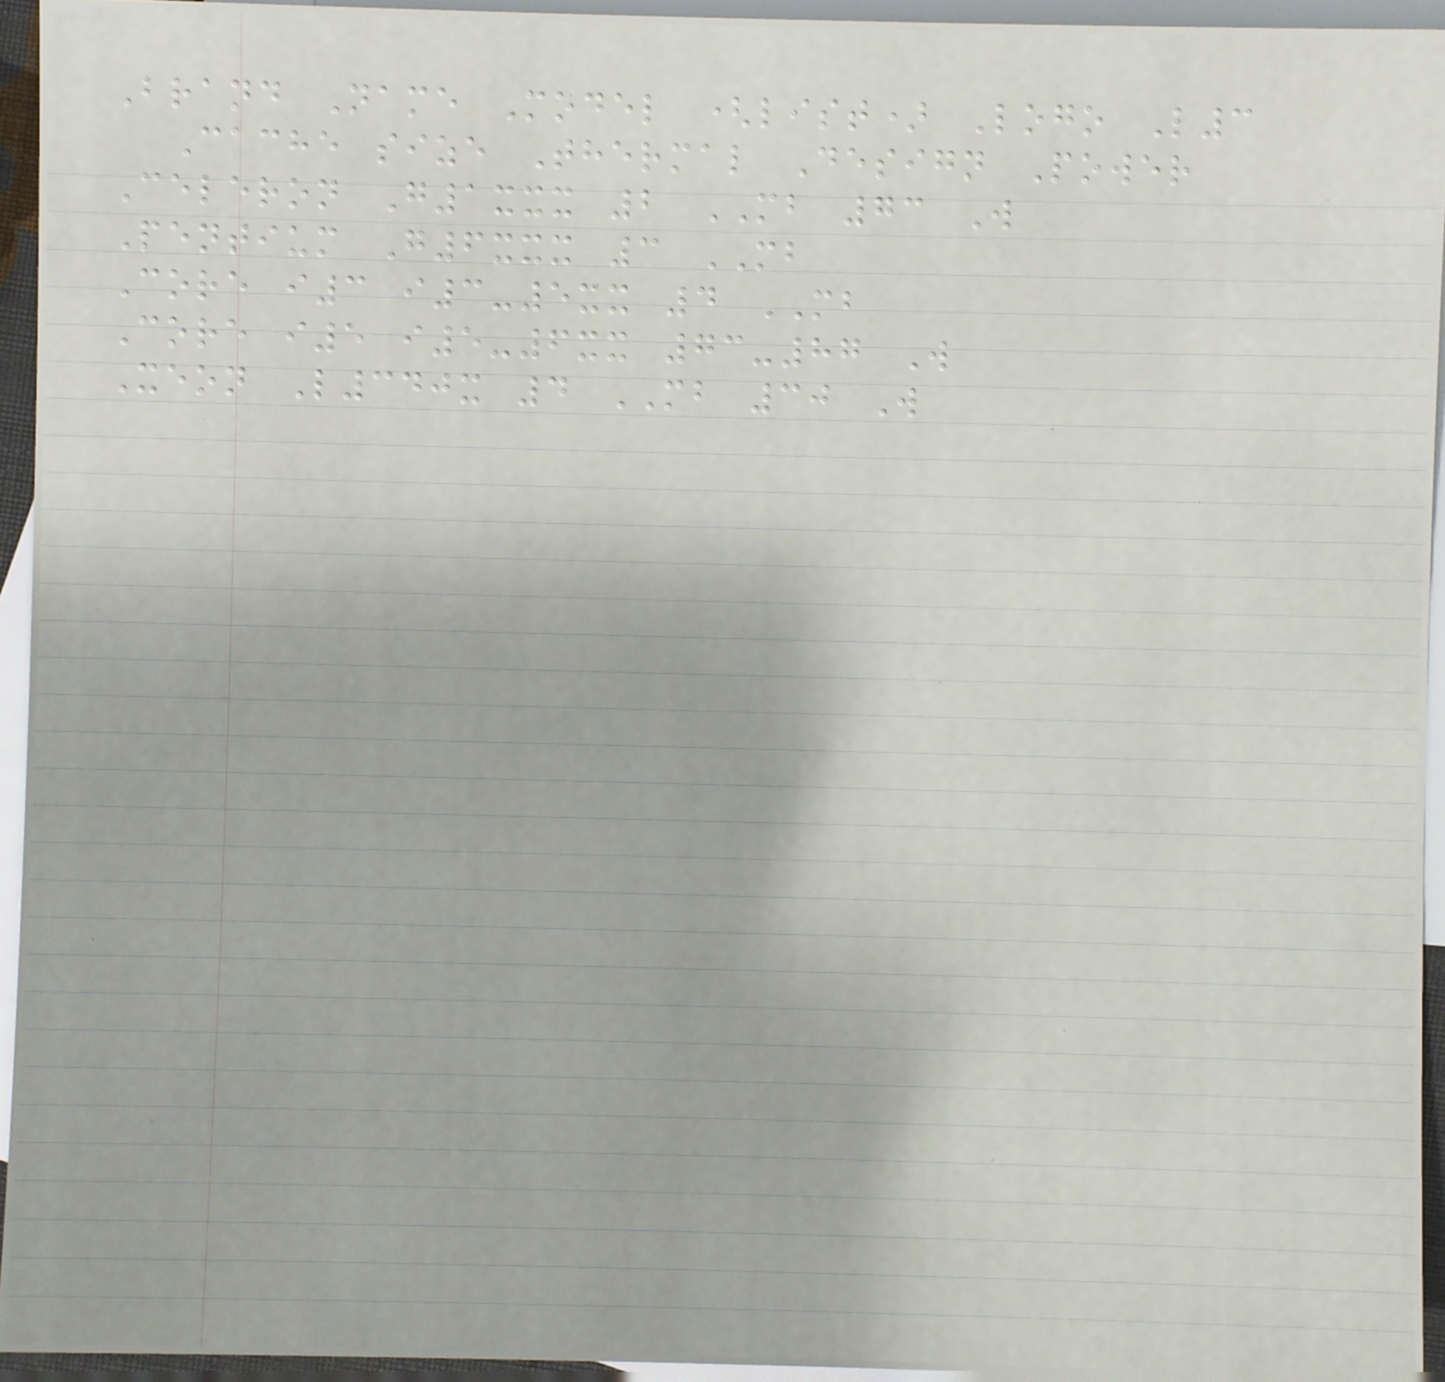Brand Name Model (list) Logo L3
Cache size Thermal Design Power
Celeron G1xxx 2 MB 73 W
Pentium G6xxx 3 MB
Core i3 i3-5xx 4 MB
Core i5 i5-6xx 73-87 W
Xeon L340x 4 MB 30 W
